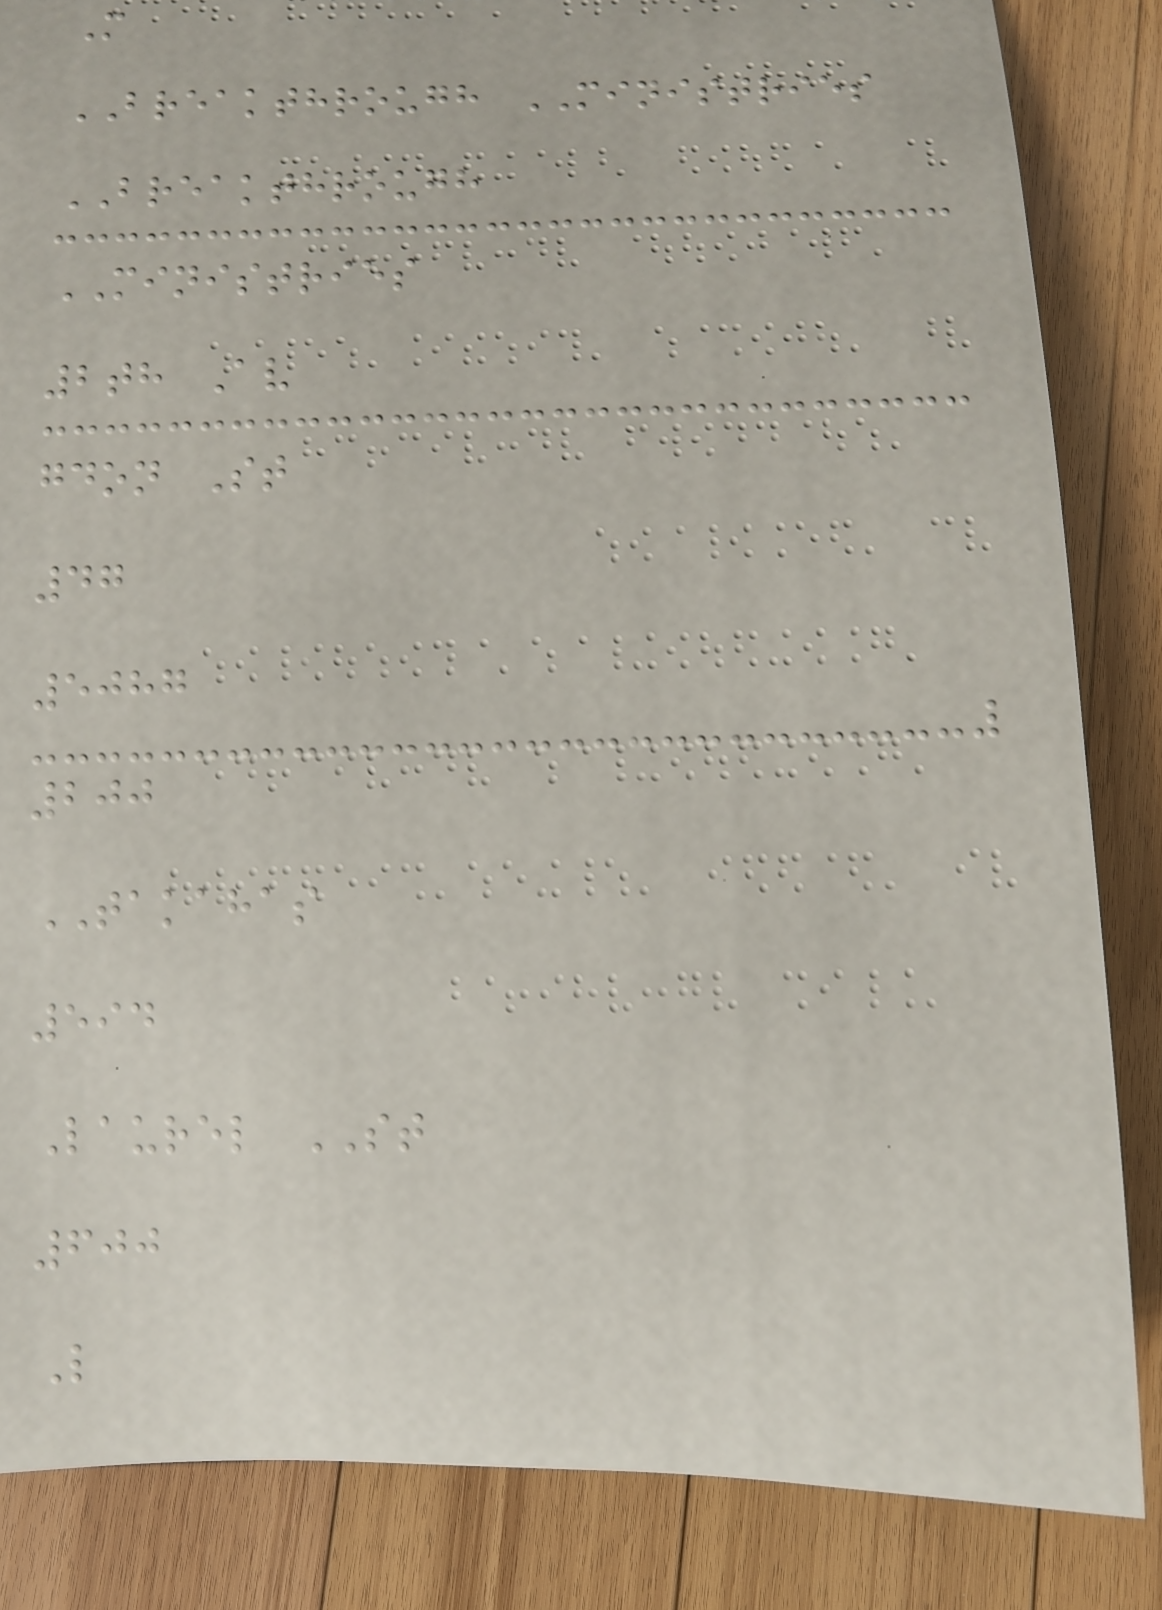M
BREAKTHROUGH MINISTRIES
BREAKTHROUGH
MINISTRIES
2th Av
gdon St
47
5087
200
TAKAHAS
594
Laurel ST
600
L
